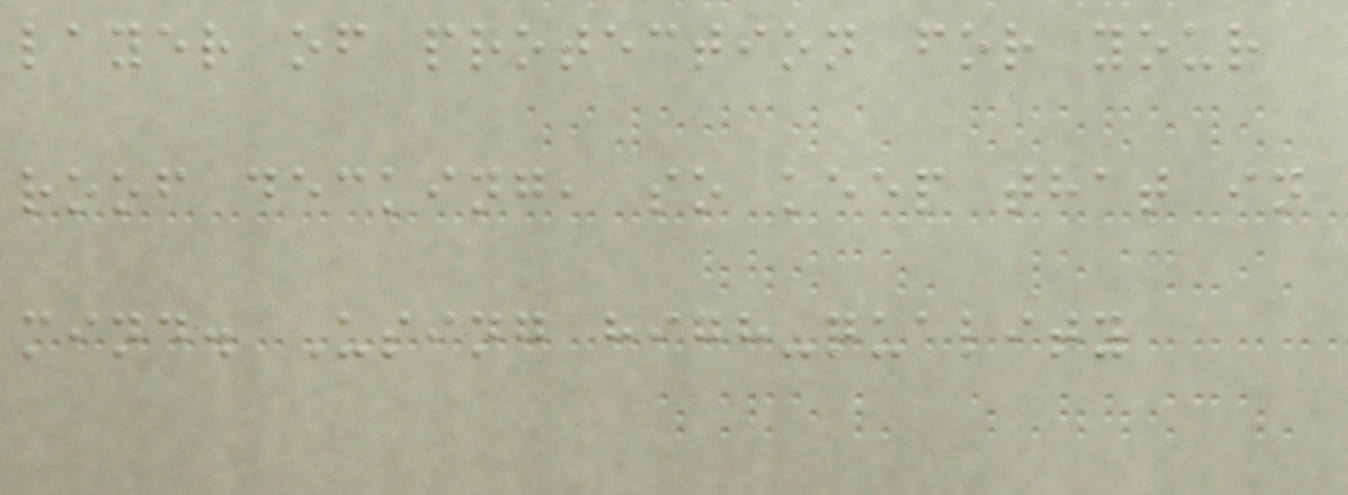layer of protection for your
roof decking, so keep that in
mind. Using high-quality
